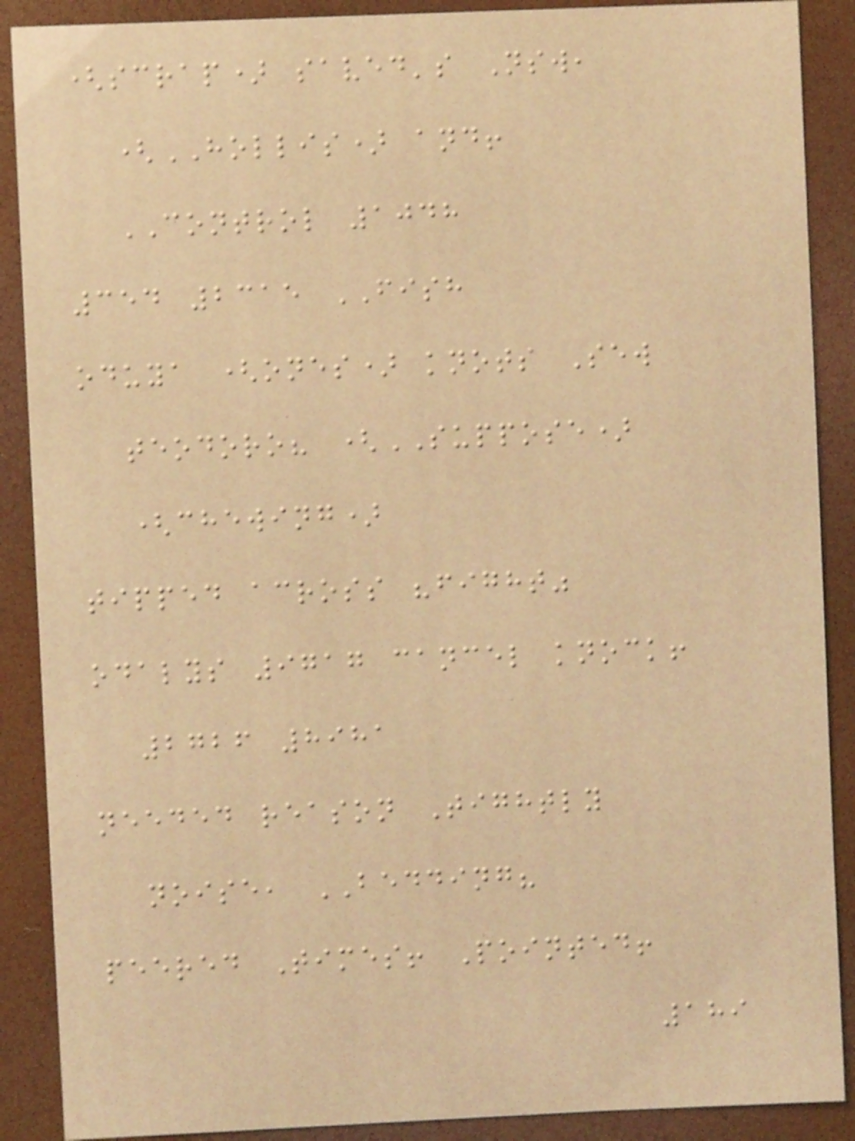(scrap) saved's Nsw,
(HOLLIS) and!
CONTROL 1048
354 2315 FISH
oduya (ones) knots Sew
teodoro? (SUPPOSE)
(chewing)
tipped across "fight"
odalys 9717 cancel knock!
2726 8981
needed reason Tightly
noise, BEDDING?
peered Times! Pointed!
189
